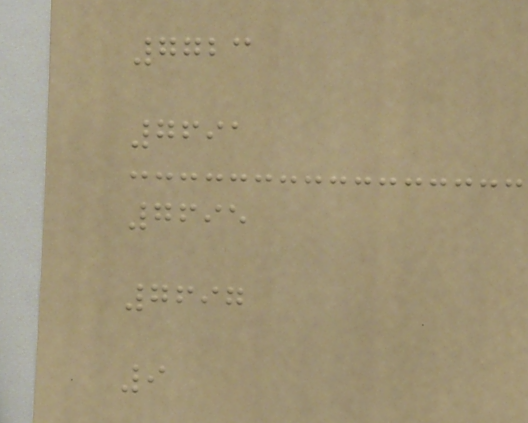7723
7691
7695
7697
9
